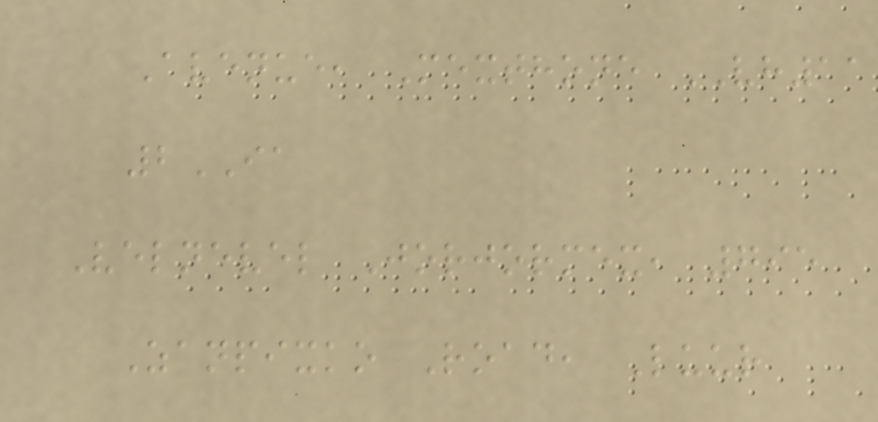Avenue, Mexthone VH11
2IA
Velnevel Jorjormex, 795
Zanpixko Road, Luur
